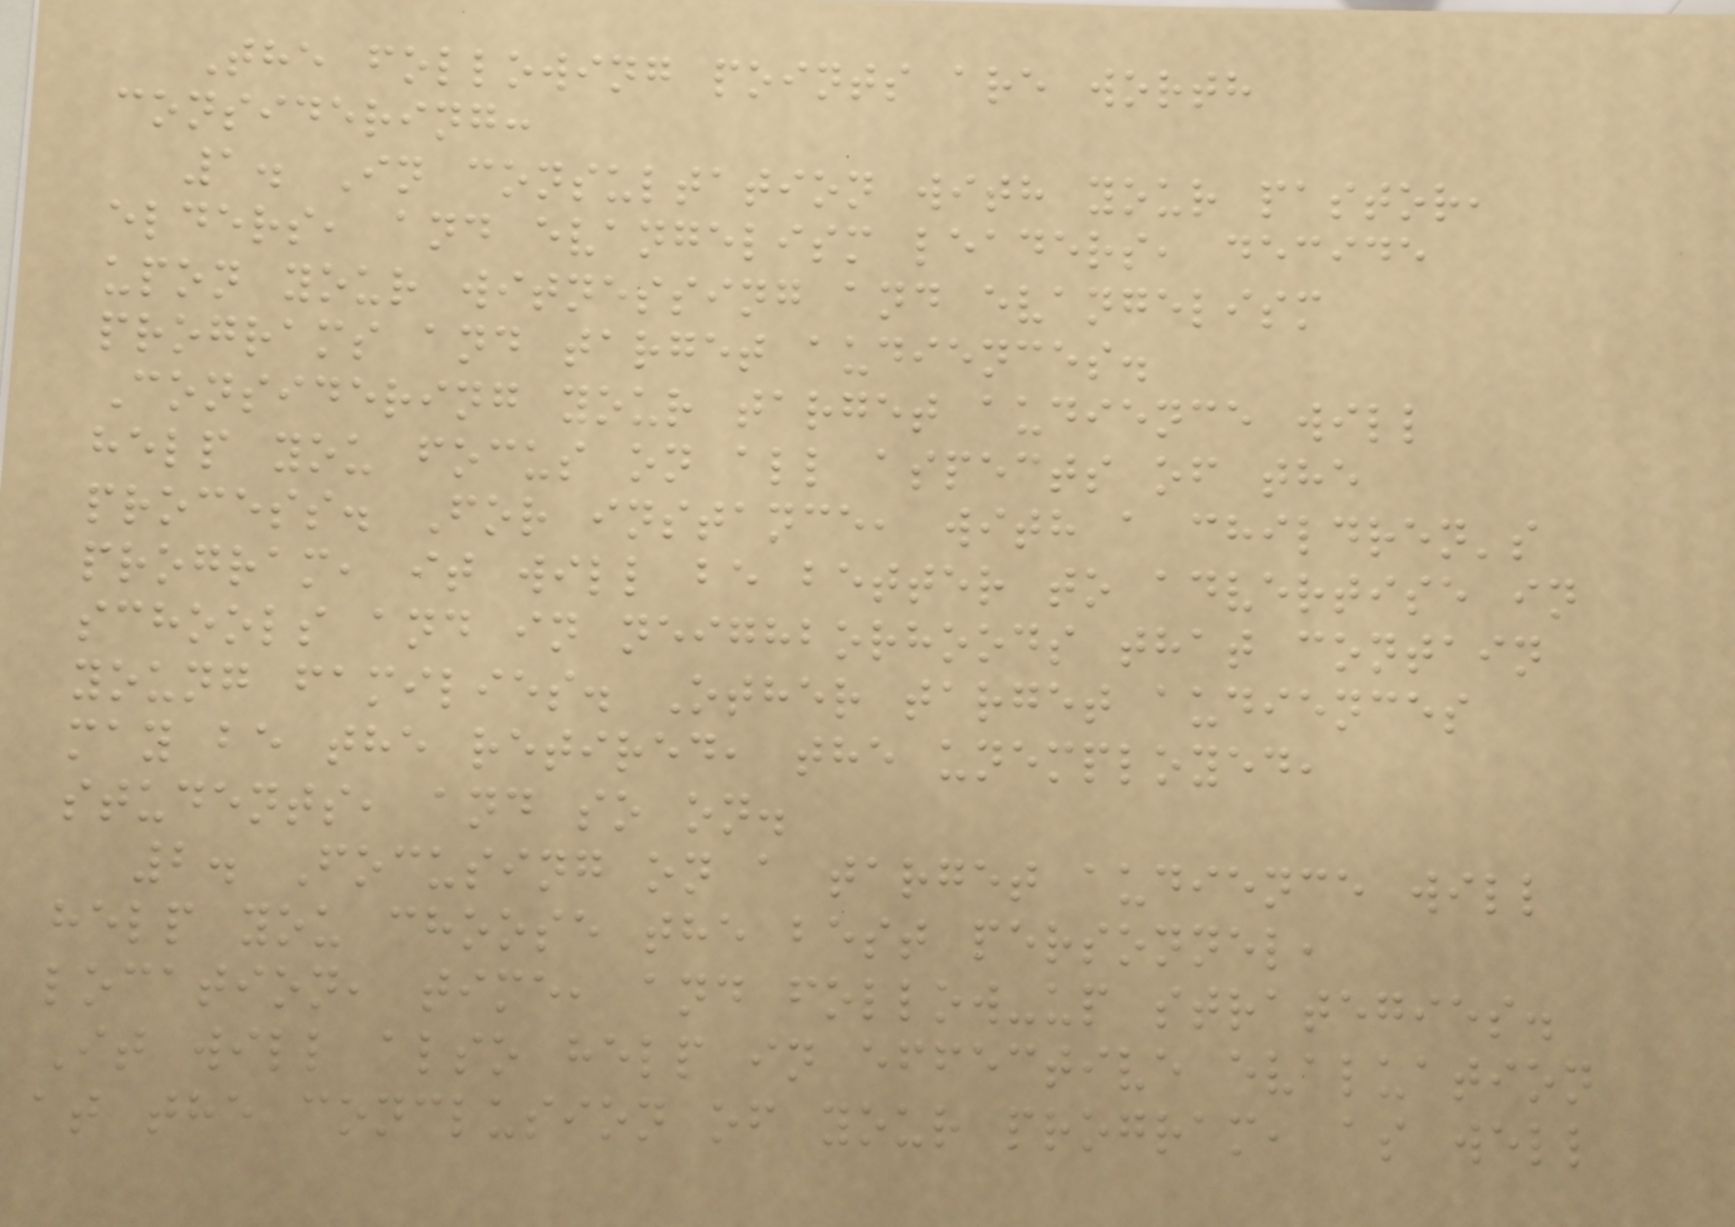The following points are worth
considering:
1. In consultation with your pastor,
elders, and evangelism leaders, decide
upon your witnessing and evangelism
programs and target audiences.
Considering your target audience will
help you focus on all aspects of the
process. For instance, with a children's
program, it will be better to advertise in
schools and in neighborhoods that contain
young families. Other target audiences
may be the retired, the unemployed,
students, and so on.
2. Focusing on a target audience will
help you choose the best personnel,
location, time, and follow-up strategies.
It will also help in effective evaluation
at the conclusion of your program, as well
